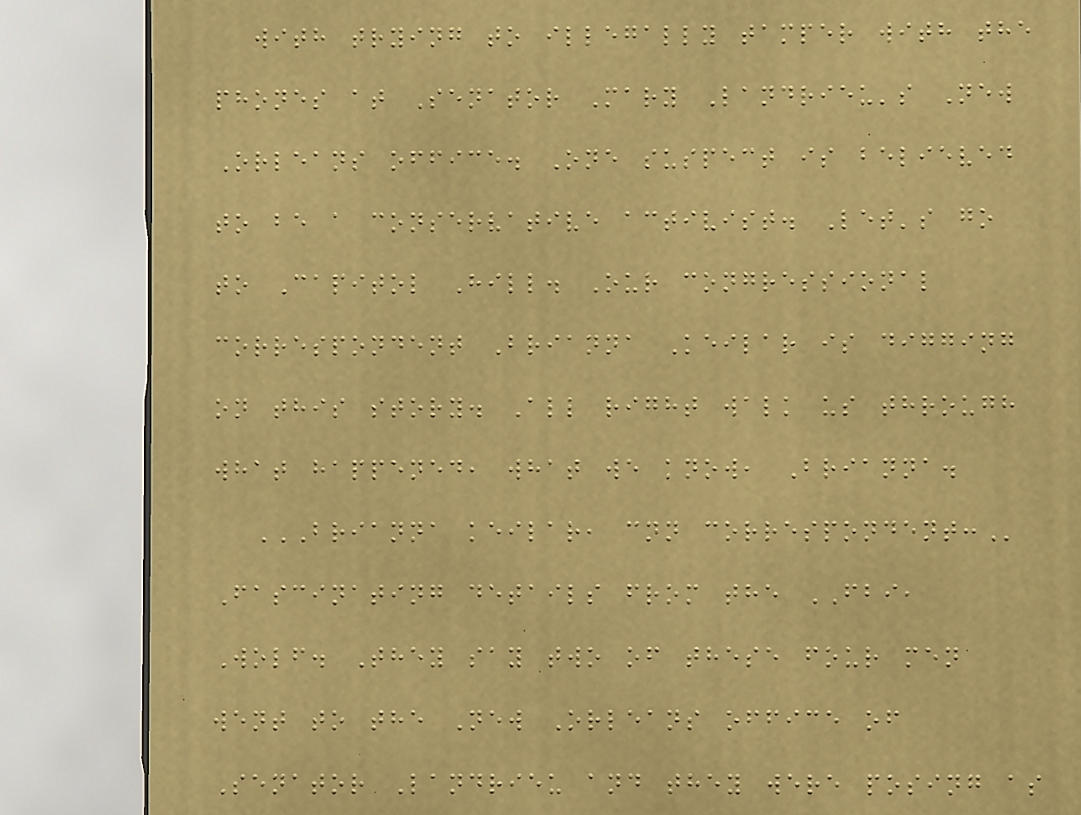with trying to illegally tamper with the
phones at Senator Mary Landrieu's New
Orleans office. One suspect is believed
to be a conservative activist. Let's go
to Capitol Hill. Our congressional
correspondent Brianna Keilar is digging
on this story. All right walk us through
what happened, what we know, Brianna.
BRIANNA KEILAR, CNN CORRESPONDENT:
Fascinating details from the FBI,
Wolf. They say two of these four men
went to the New Orleans office of
Senator Landrieu and they were posing as
